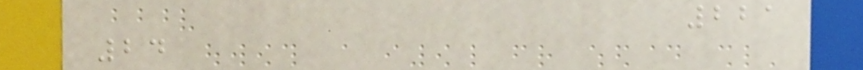221
24
